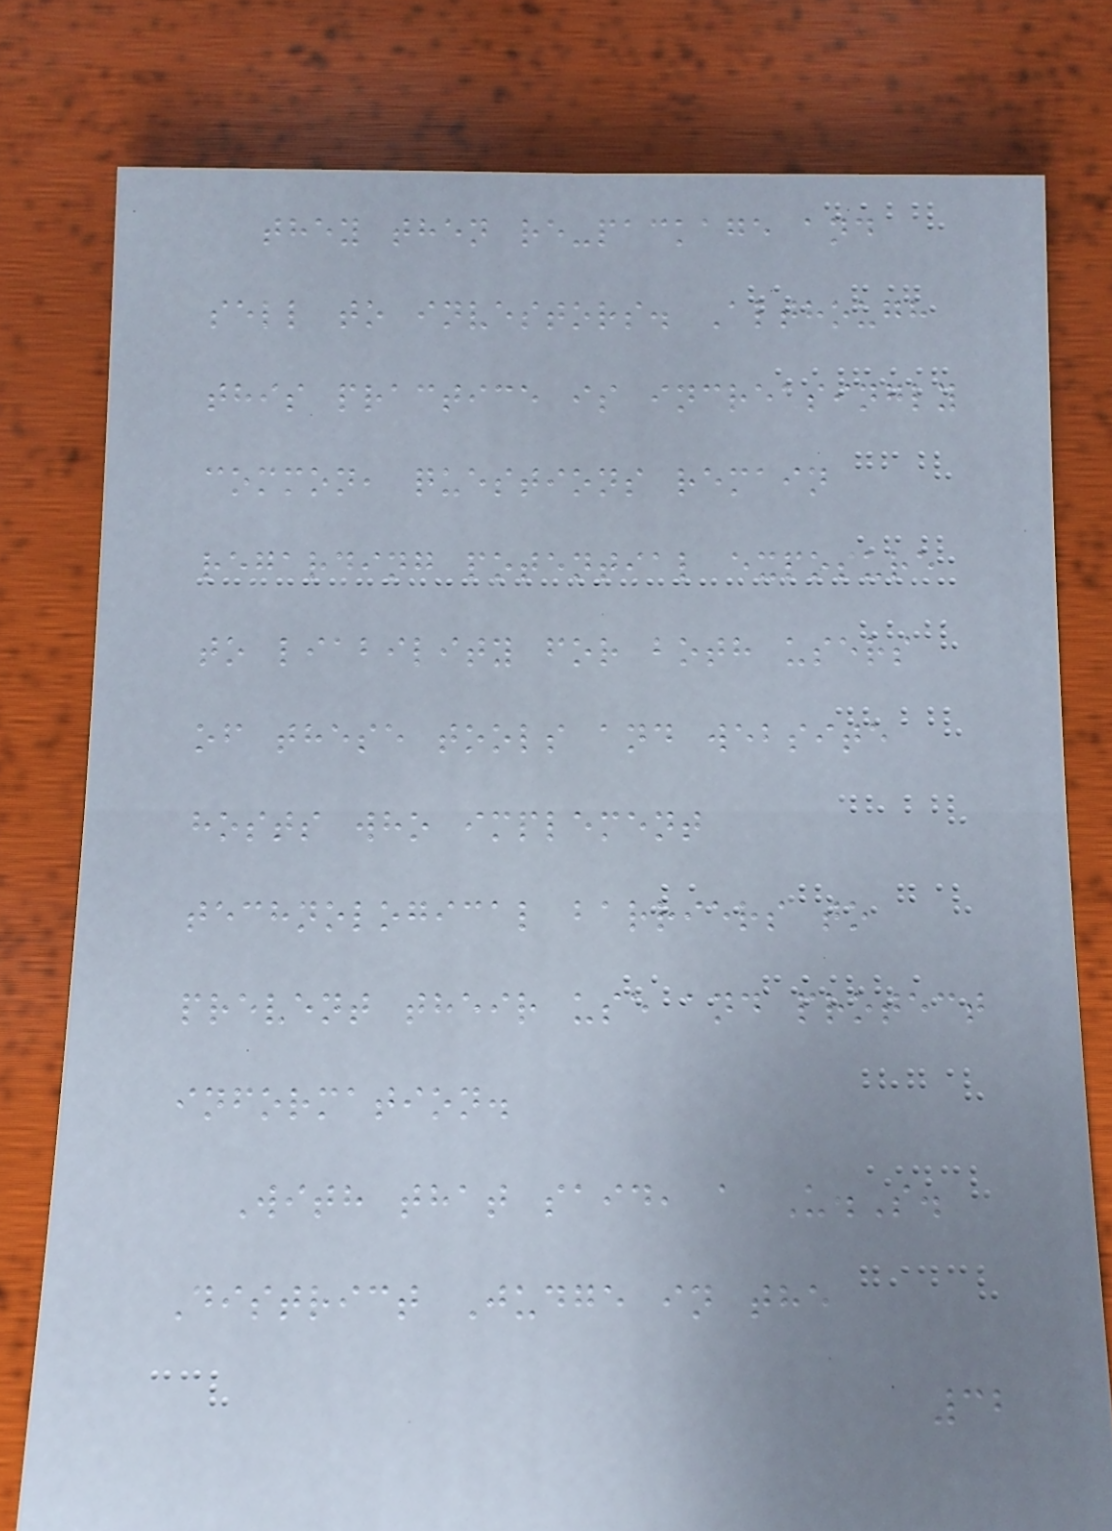they then re-package and
sell to investors. Although
this practice is increasingly
common, questions remain
regarding potential exposure
to liability for both users
of these tools and website
hosts who implement
technological barriers to
prevent their use and protect
information.
With that said, a U.S.
District Judge in the
32
